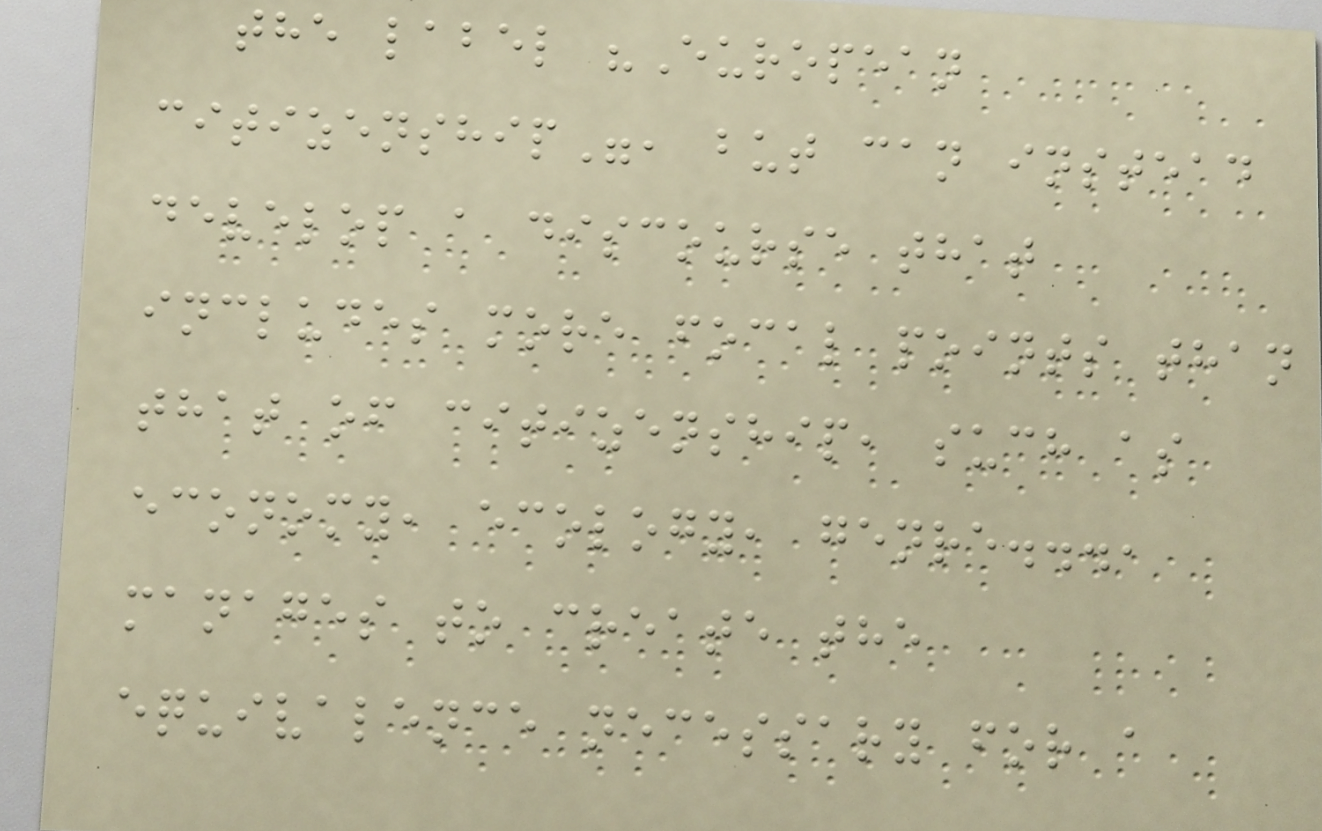the label "European
citizenship", but can instead
develop a discourse that
includes more focal points than
that of citizenship, such as
economy, ecology, genre...,
manages to create the
equivalence necessary for a
